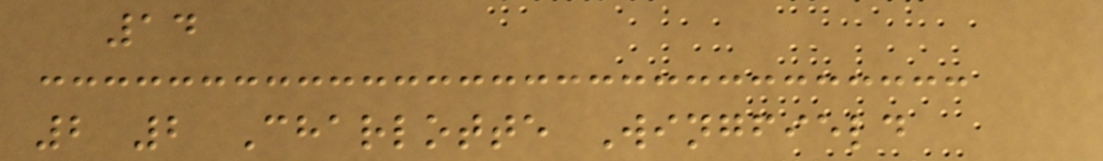14
2 2 Charlotte Wingfield
